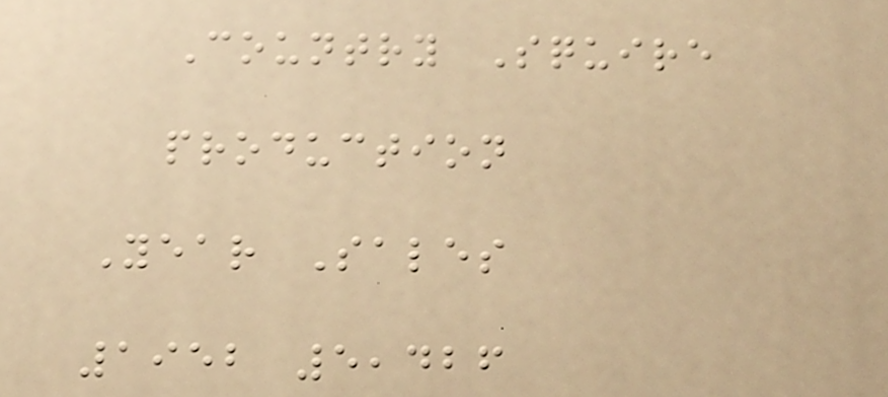Country Squire
production
Year Sales
1952 5,426
